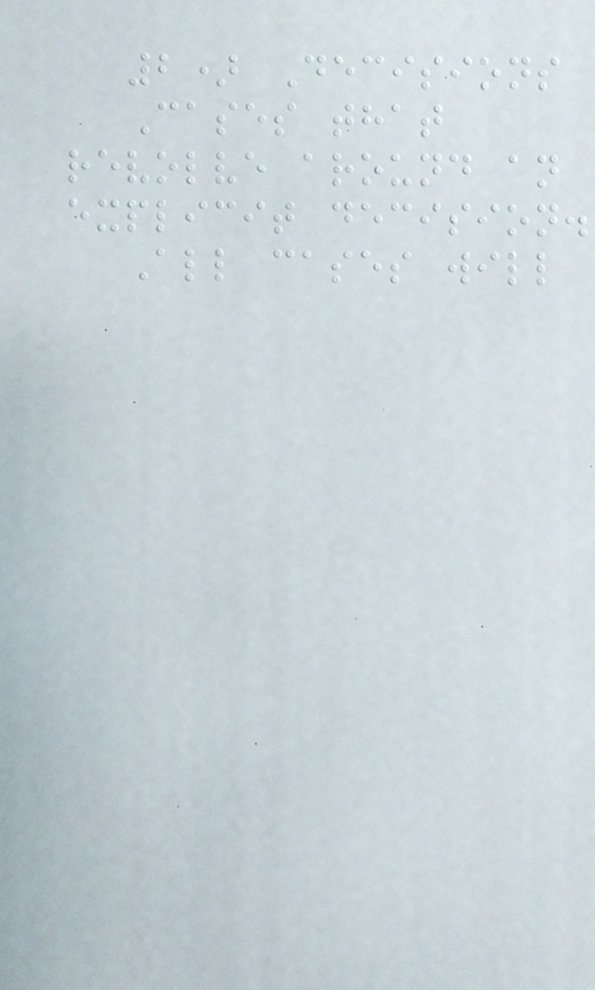2) Decisions
Cases that
revolve around an
explicit decision.
All cases will
